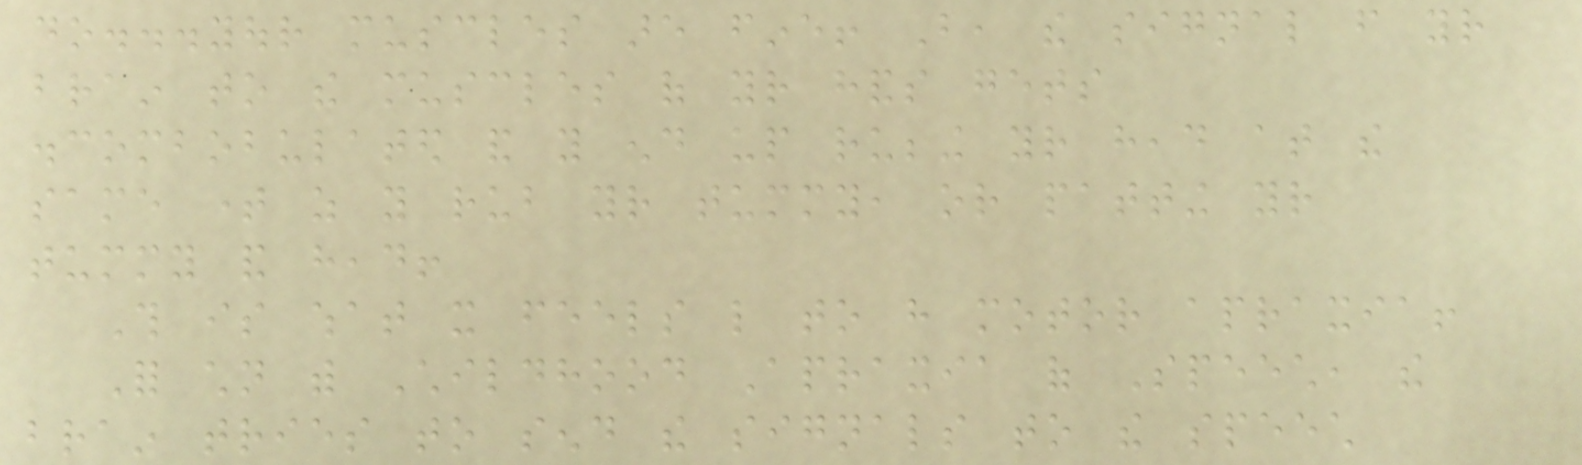do...your muscles are fine! But, the signal from your
brain to the muscles of your hands gets
discombobulated and you end up rubbing your head at the
same time as you rub your tummy, or patting your
tummy and head!
This is what it feels like to have motor apraxia!
For children with Childhood Apraxia of Speech, the
brain tries to send the signals to the speech
